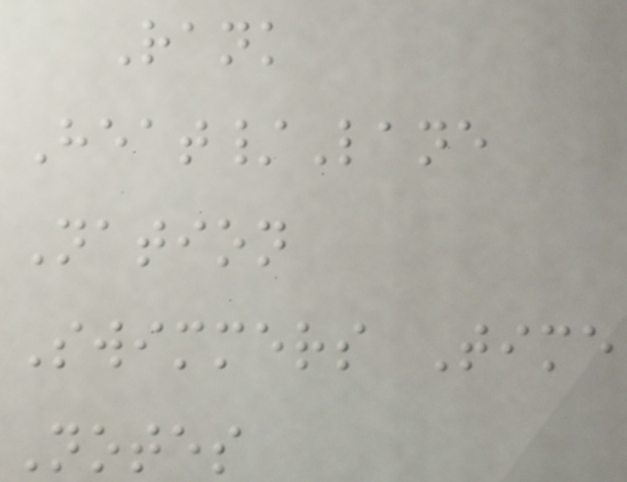Rank
Heat/Lane
Nation
Swimmers Time
Notes
